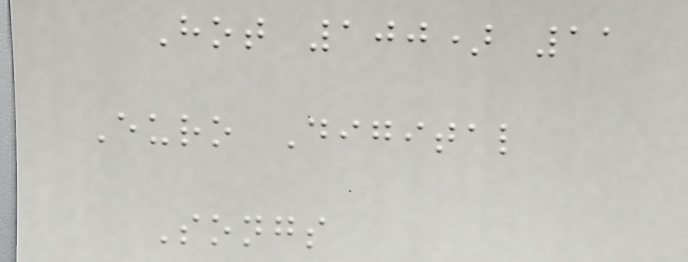Hot 100) 11
Euro Digital
Songs
